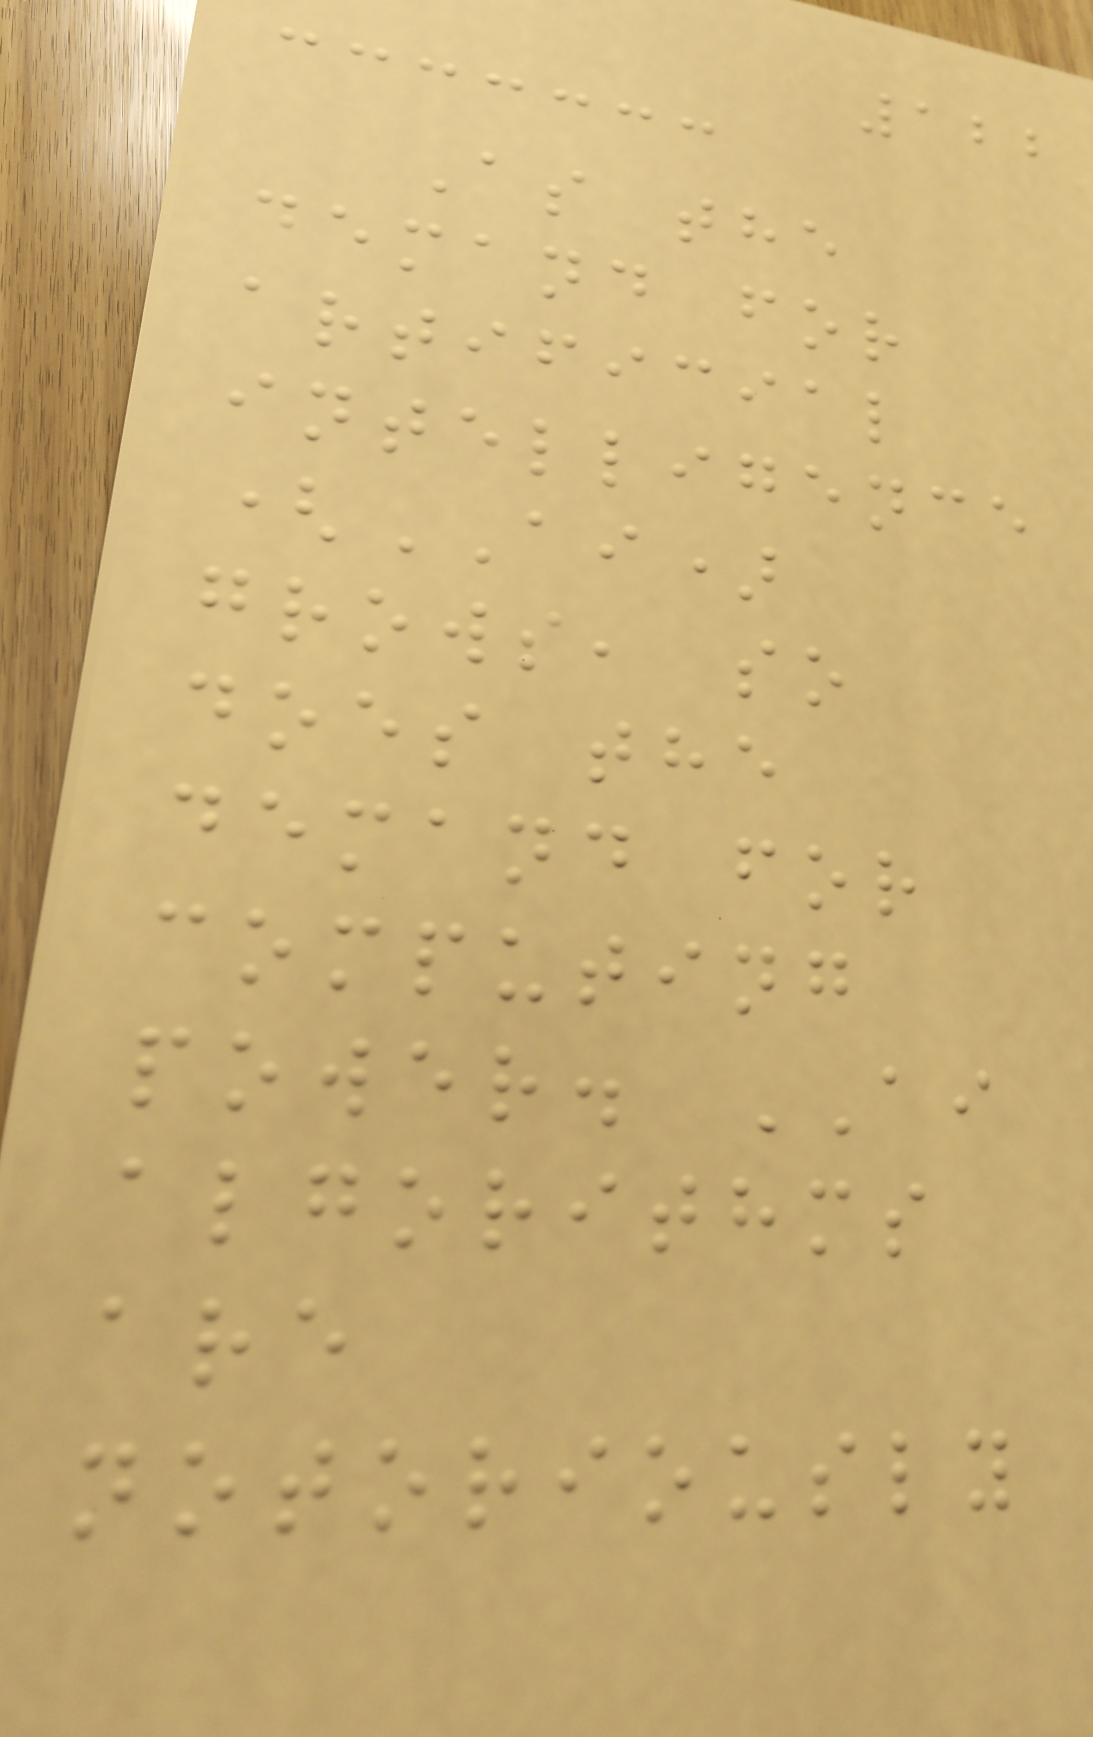122
As the
demand for
artificial
intelligence
(AI)
grows, so
does the
demand for
computing
power. AI
algorithms
are
notoriously
